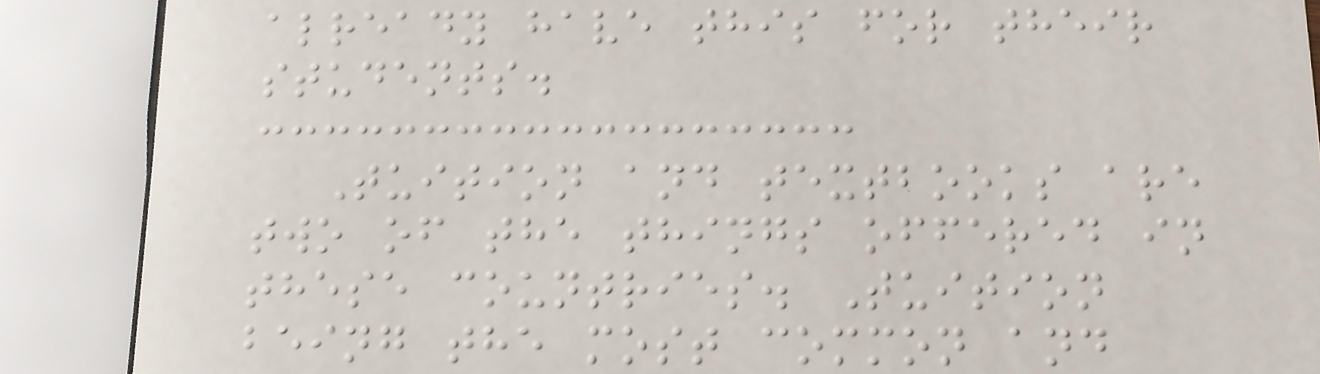already have this for their
students.
Tuition and textbooks are
two of the things offered in
these countries. Tuition
being the most common and
